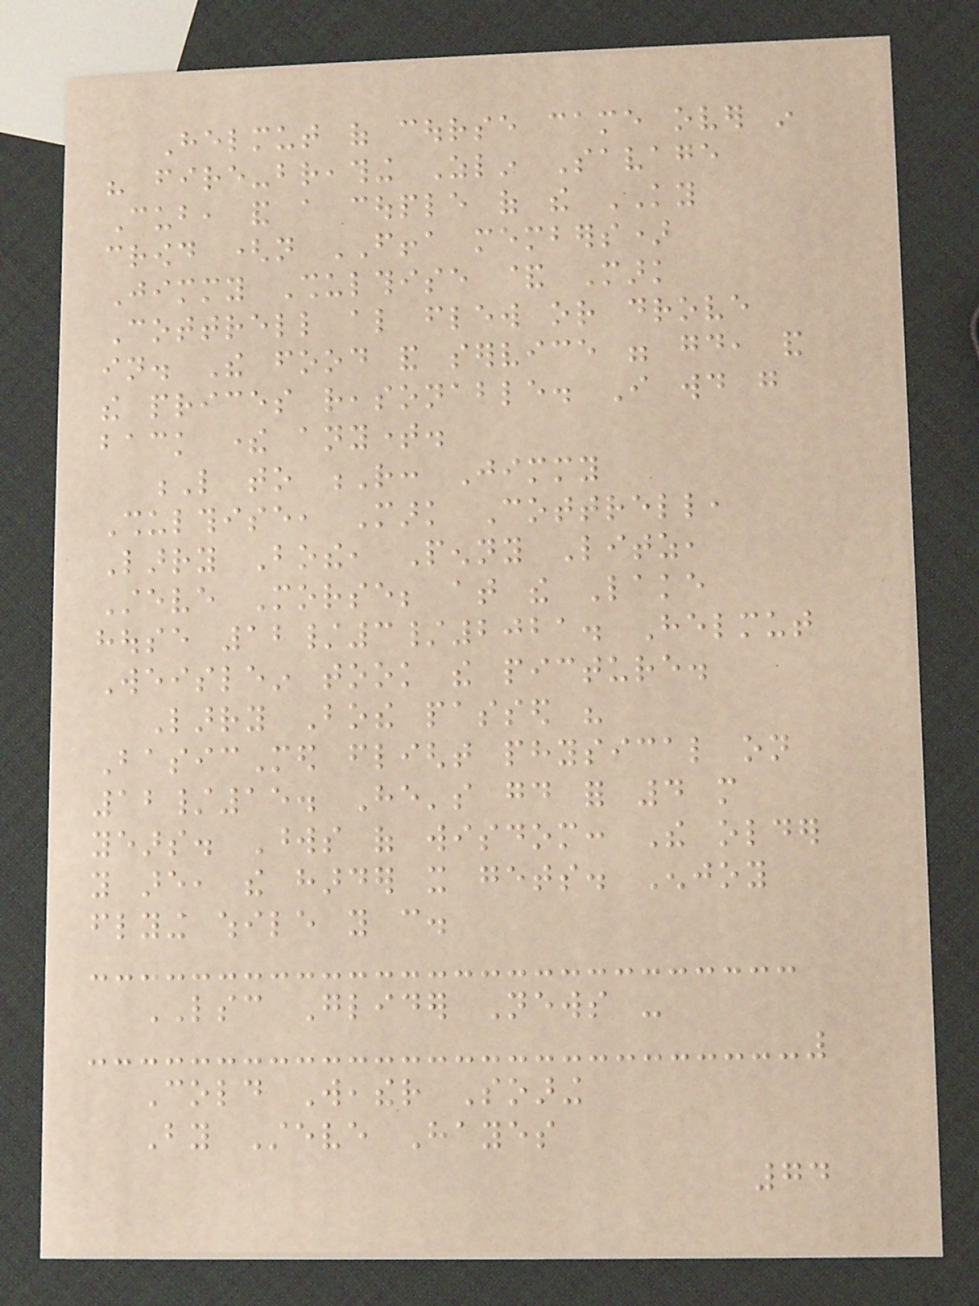Helmut of course came over in
his fire-breathing Zlin Savage
Cub, and a couple of the KY
crowd (not FFFA members)
Jimmy Shulthise & Mark
Cottrell also flew or drove
in. The food and service were good, and
the prices reasonable. I would go
back there anytime.
L to R: Jimmy
Shulthise, Mark Cottrell,
Larry Bothe, Penny Litz,
Steve Morse; at the Lake
house 12/3/2021. Helmut
Weislein took the picture.
Larry Bothe passed his
BasicMed flight physical on
12/15. He's good for 4 more
years. Words of wisdom: The older
you are, the harder it gets. Enjoy
flying while you can.
LSC Glider News -
Cold Weather Soaring
By Steve Hayes
74
